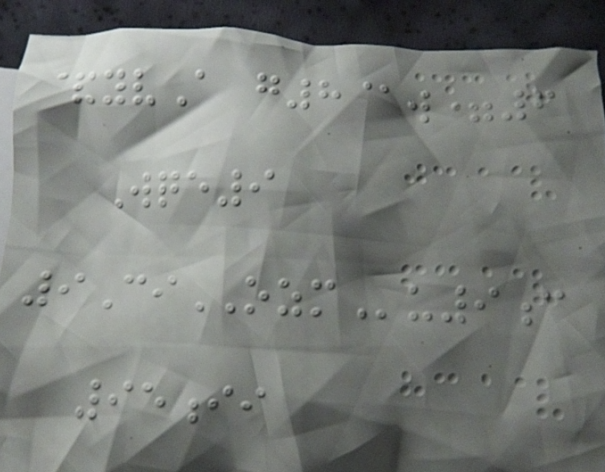&yvA g8@w=6
Wqe9
9CiOZMu9c
95ii
